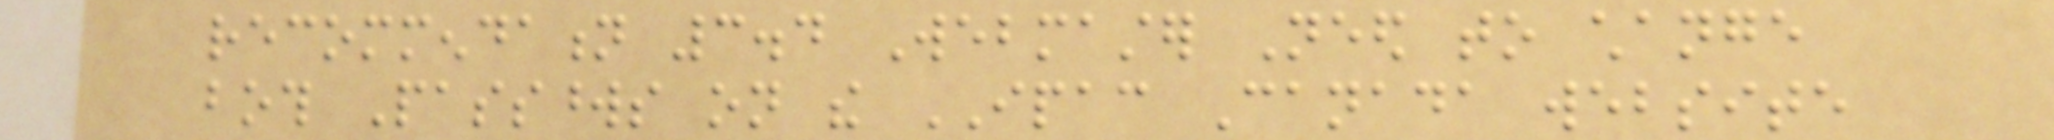recommendation 3.4 Webmaster Need to change
both Passwords on the IPAC Canada website
